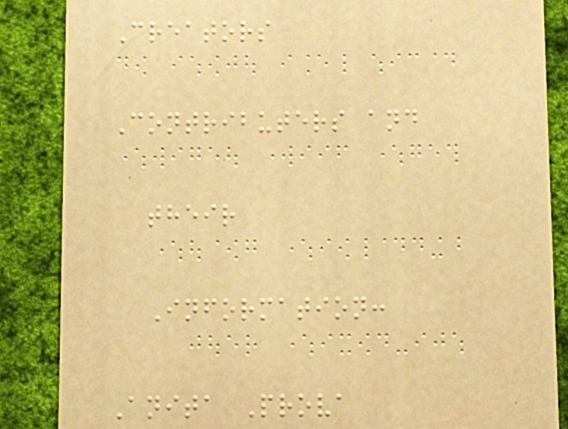Creators
Contributers and
their
Information:
Anita Prova
